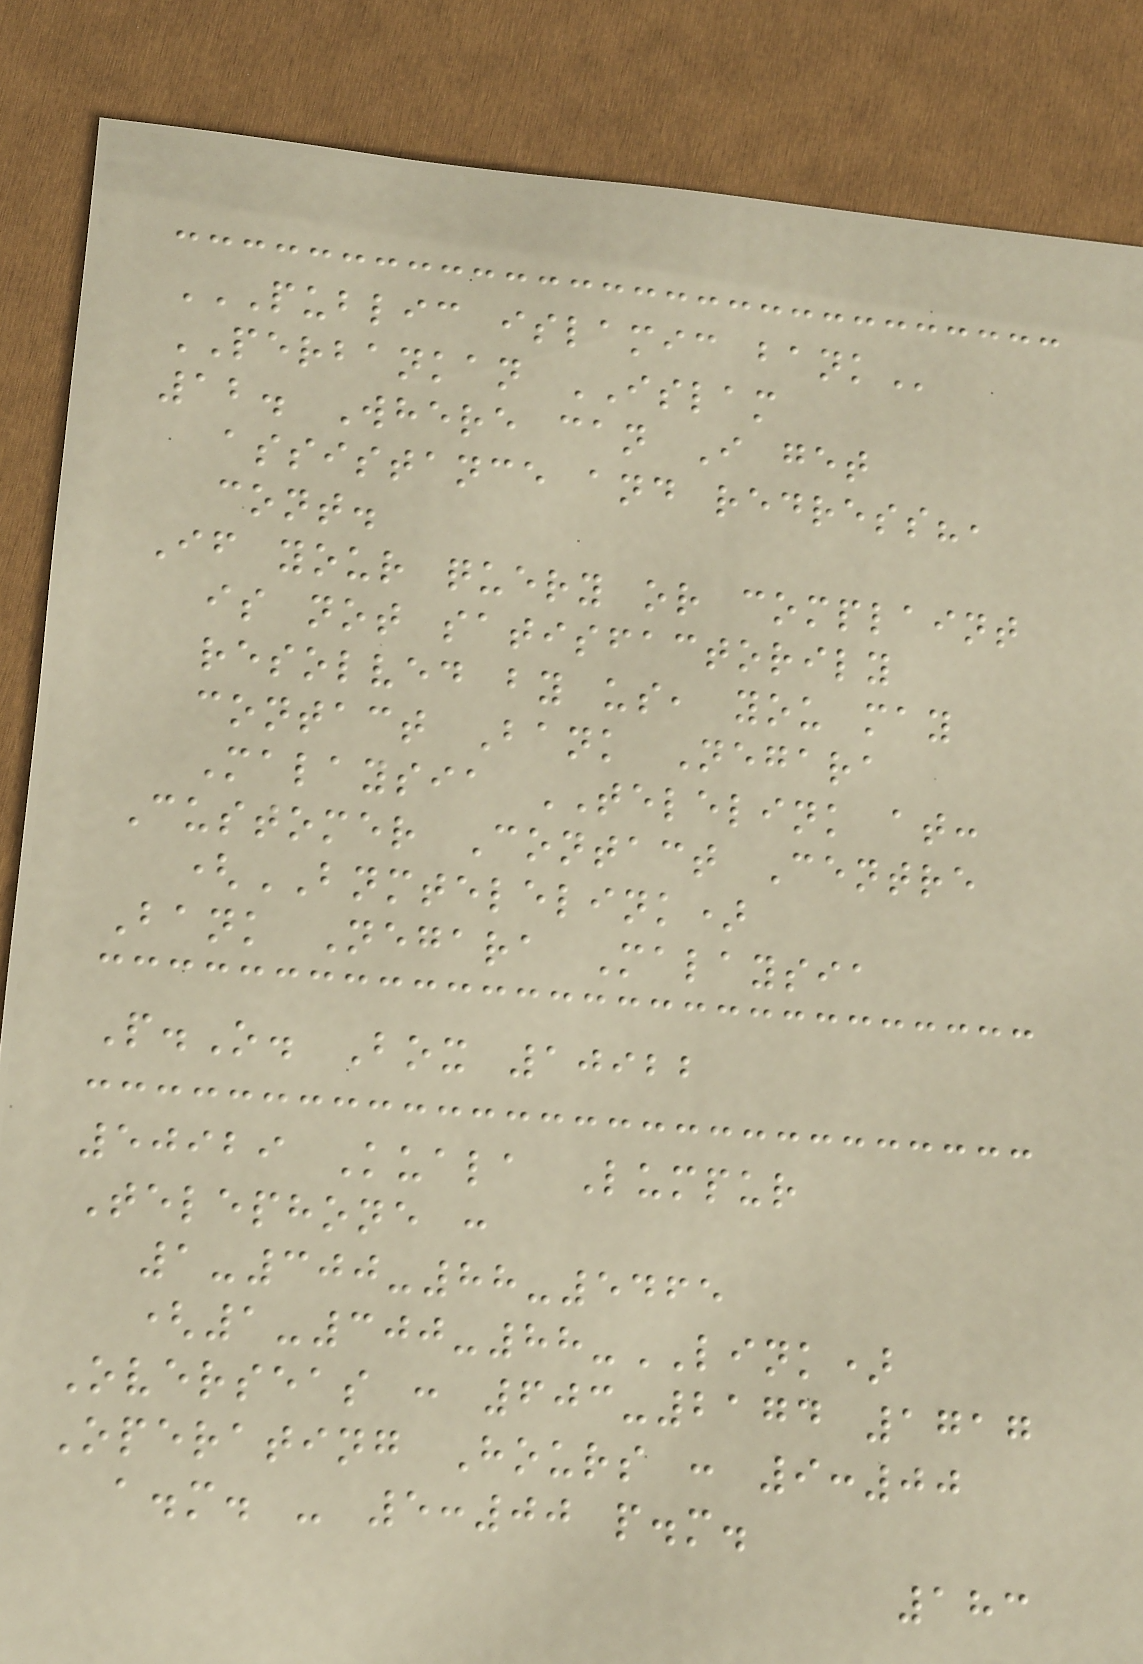PUBLIC ISLAMIC BANK
PERBANKAN ISLAM
12. Where can I get
assistance and redress?,
cont.
If your query or complaint
is not satisfactorily
resolved by us, you may
contact Bank Negara
Malaysia TELELINK at:
Customer Contact Centre
(BNMTELELINK)
Bank Negara Malaysia
P.O. Box 10922
50929 Kuala Lumpur
Telephone :
1-300-88-5465
(1-300-88-LINK)
Overseas : 603-2174 1717
Operating Hours : 9:00
a.m. - 5:00 p.m.
183
